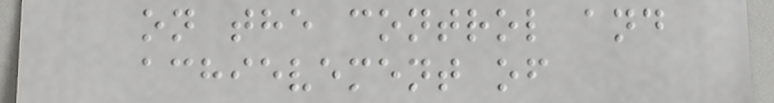on the control and
achievement of
